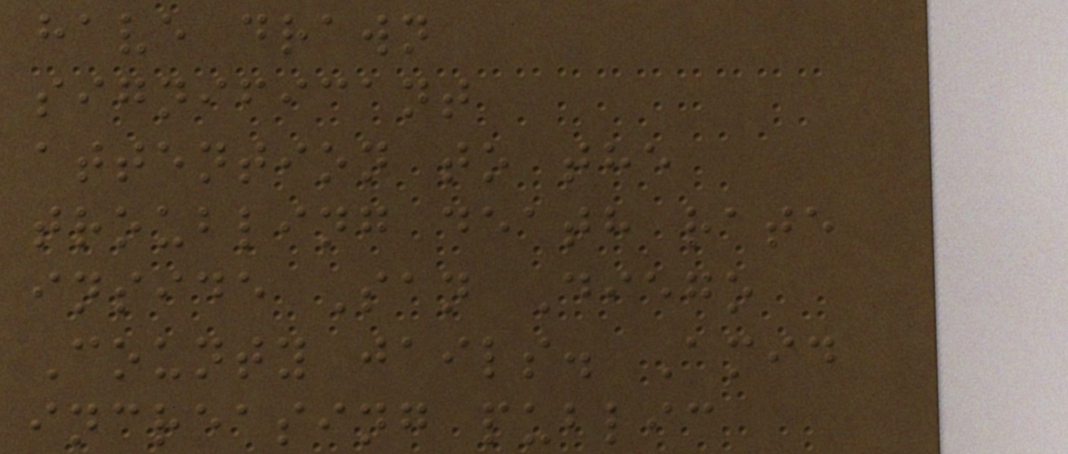have drawn
significant
attention to the
troubling death rate
inside San Diego
County jails. Amid
increasing public
